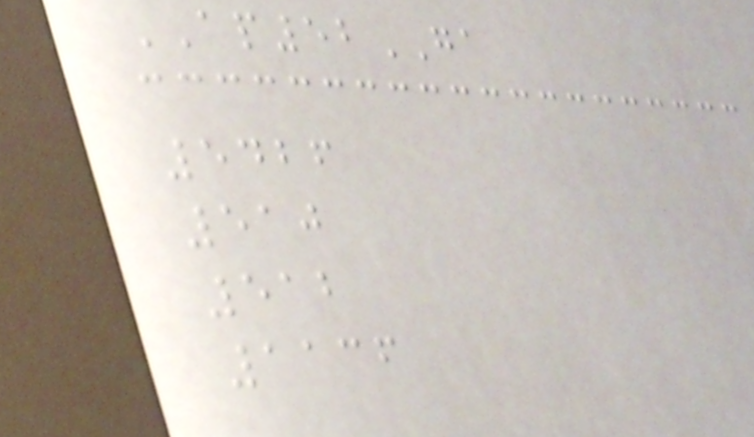AP52GA
5426
510
512
1136
